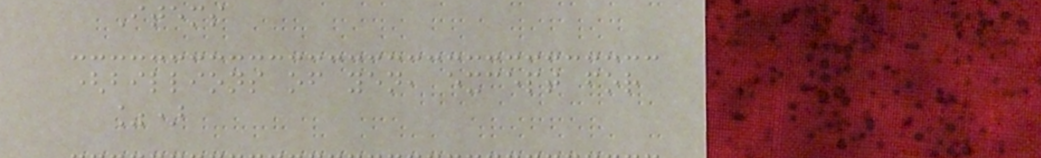Items
(billions of yen, except for
%)
